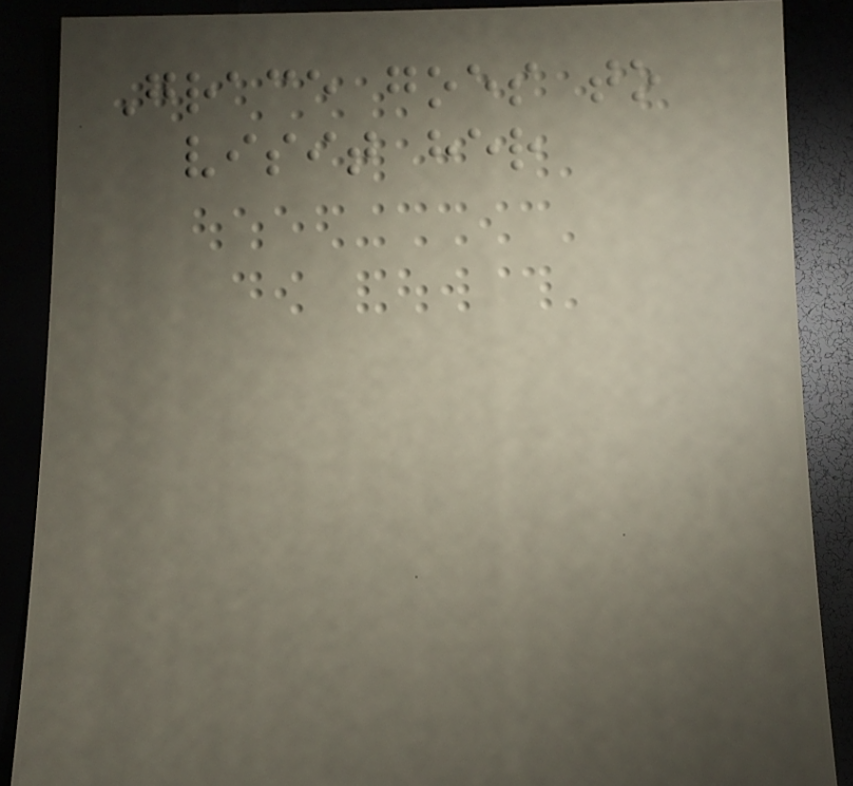Grace goes to
visit her
